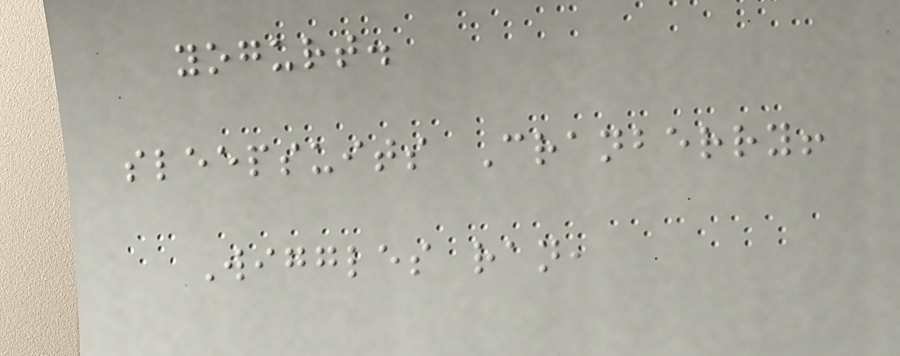yogurt.
sleepsuits Cranberry!
Wiggles ran,
